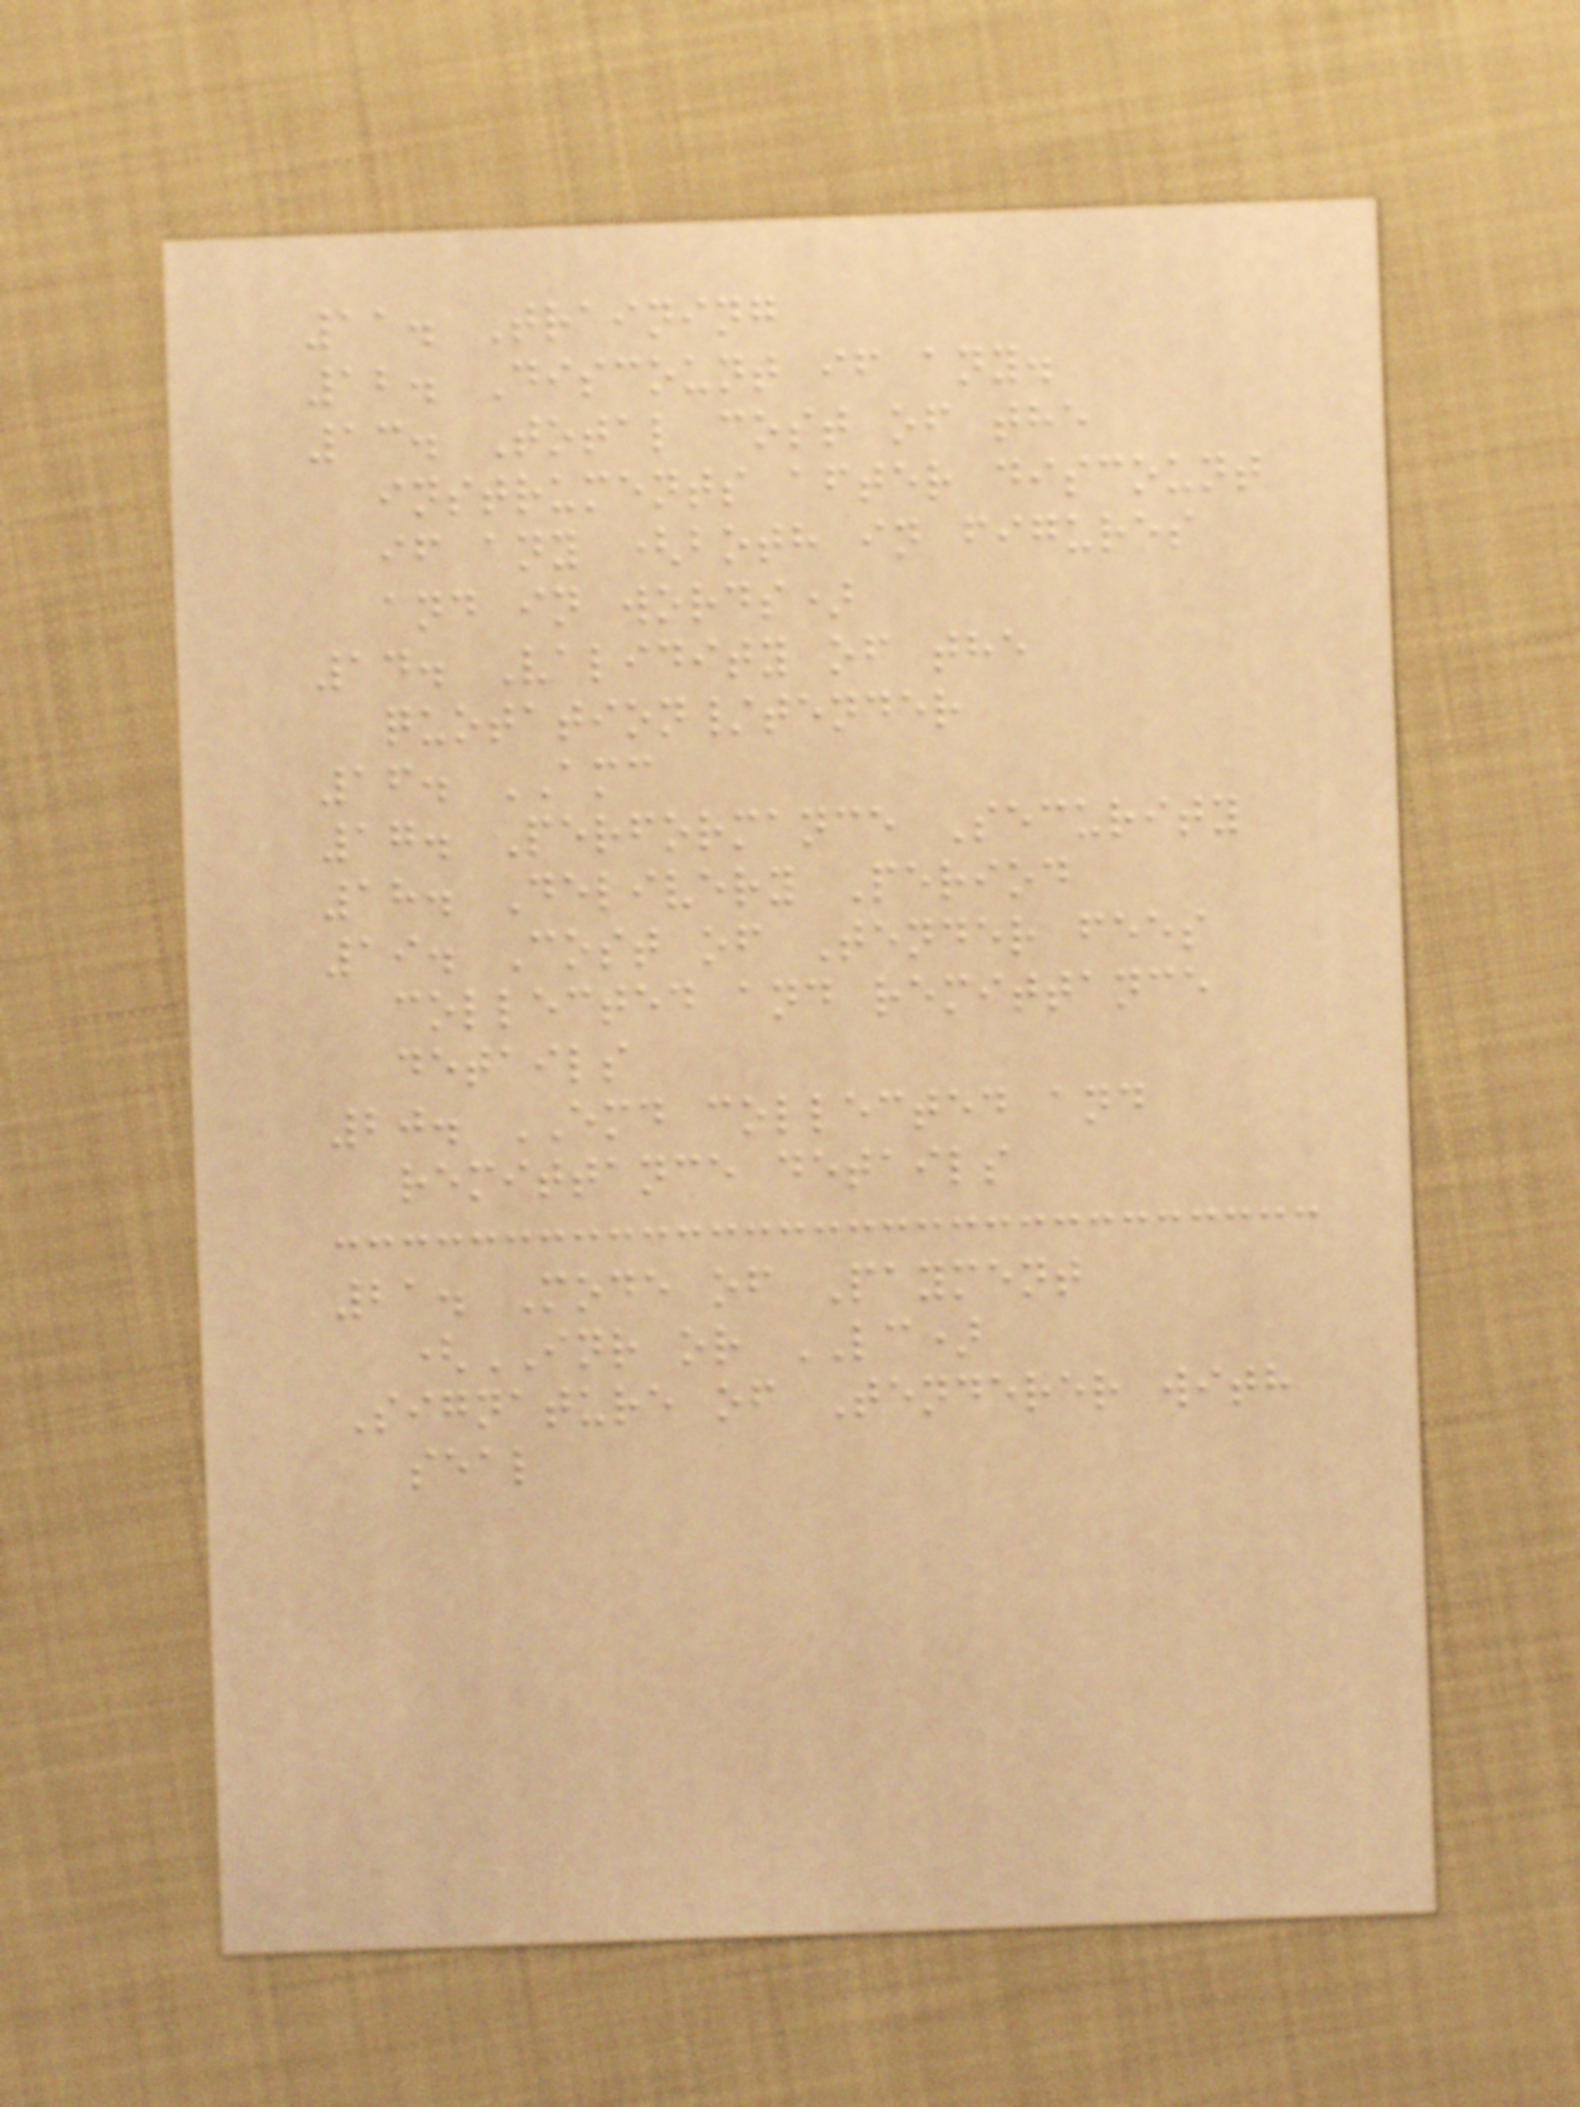11. Training
12. Discount if any.
13. Total cost of the
instruments after discount
if any (both in figures
and in words)
14. Validity of the
quotation/tender
16. AMC
17. Performance Security
18. Delivery Period
19. Cost of Tender fees
collected and remittance
details
20. EMD collected and
remittance details
21. Mode of Payment
(INR or LC)
Signature of Tenderer with
seal
